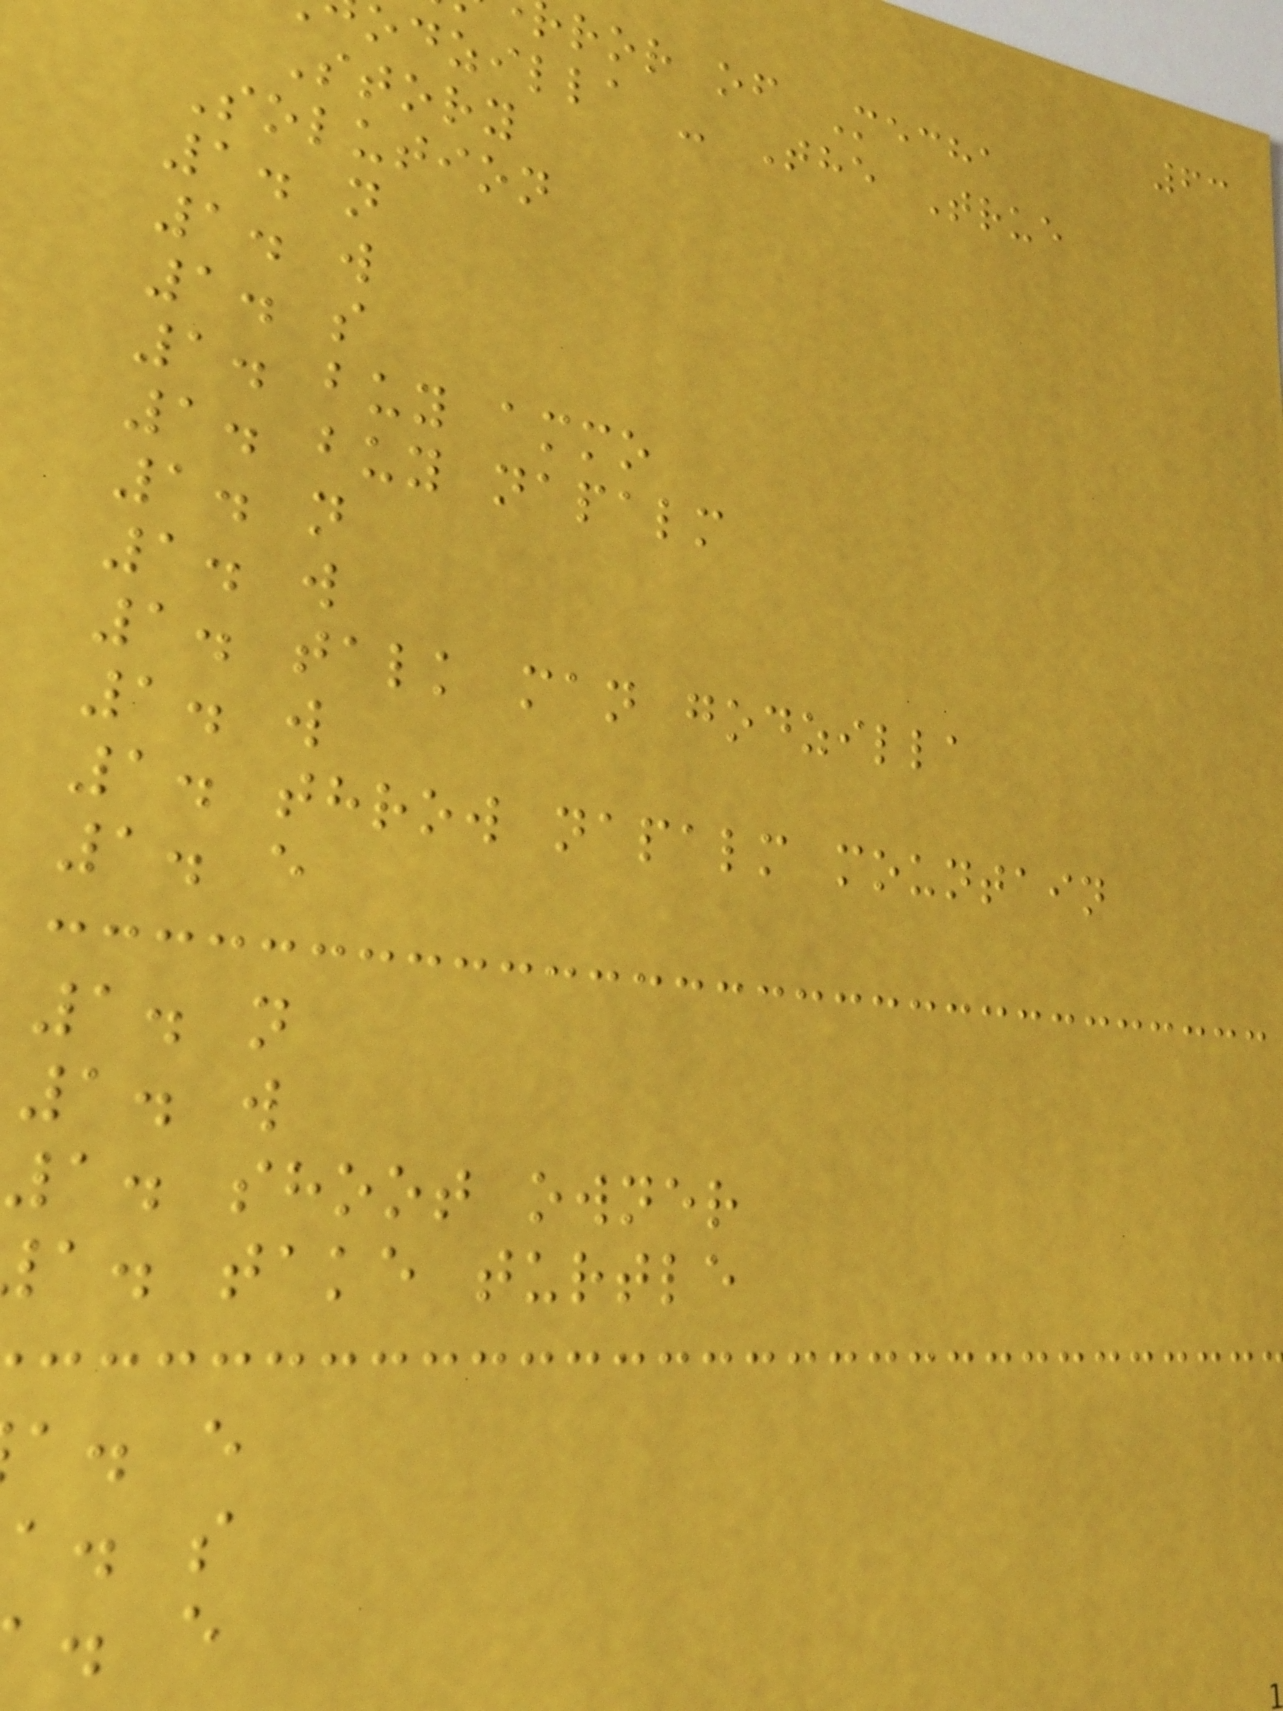63
ror of Mecha
odzilla - The True
Story
Solution
1. n
1. w
1. s
1. buy ammo
1. buy napalm
1. n
1. w
1. talk man godzilla
1. w
1. throw napalm mountain
1. e
1. n
1. w
1. shoot owner
a. take turtle
a. e
a. s
